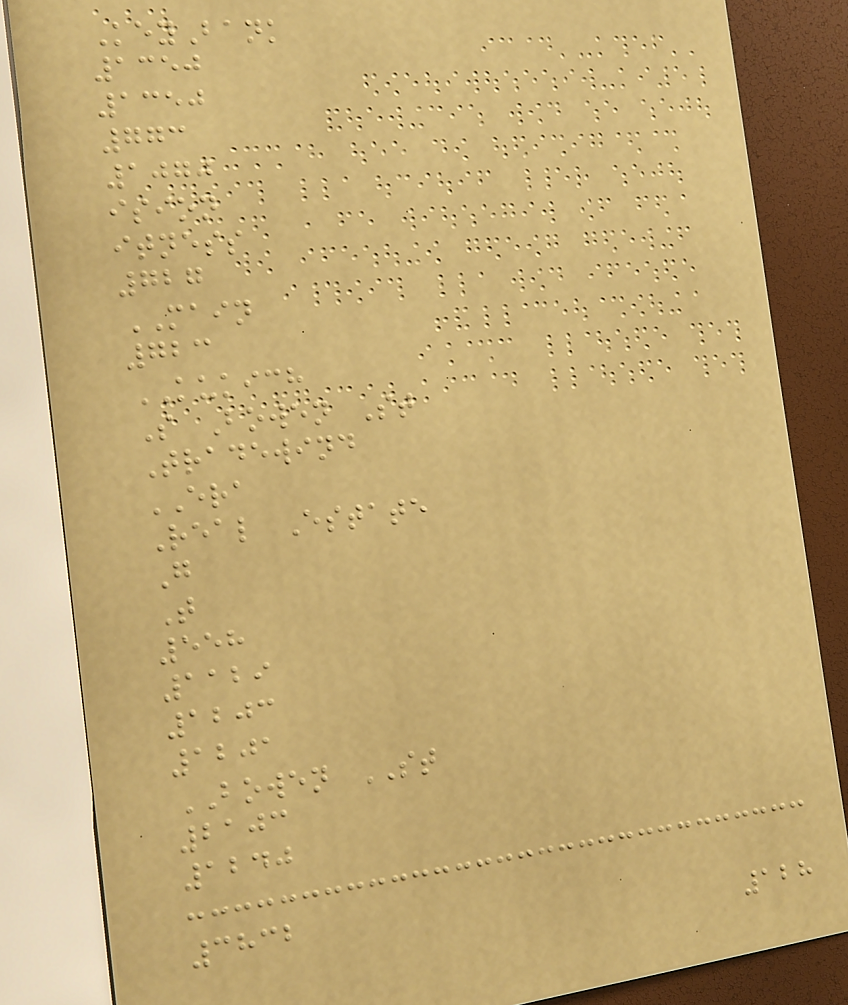KeyBank
1350
1350
773
1070
ision
itness
727
MAIN
723
KUKICH
S Bowen St
Tradewind
ERA
Real Estate
G
T
558
1129
1203
1201
BOWEN ST
2103
1240
3832
128
